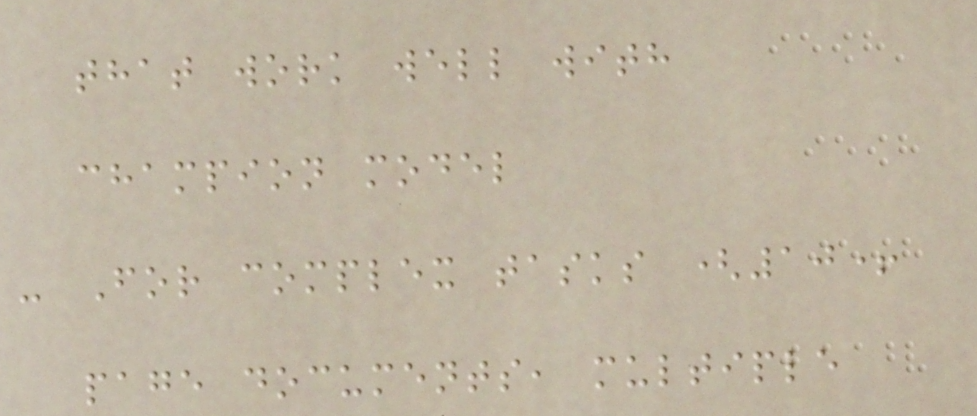that work well with
champion model
- For complex tasks (10+
page documents, multiple
